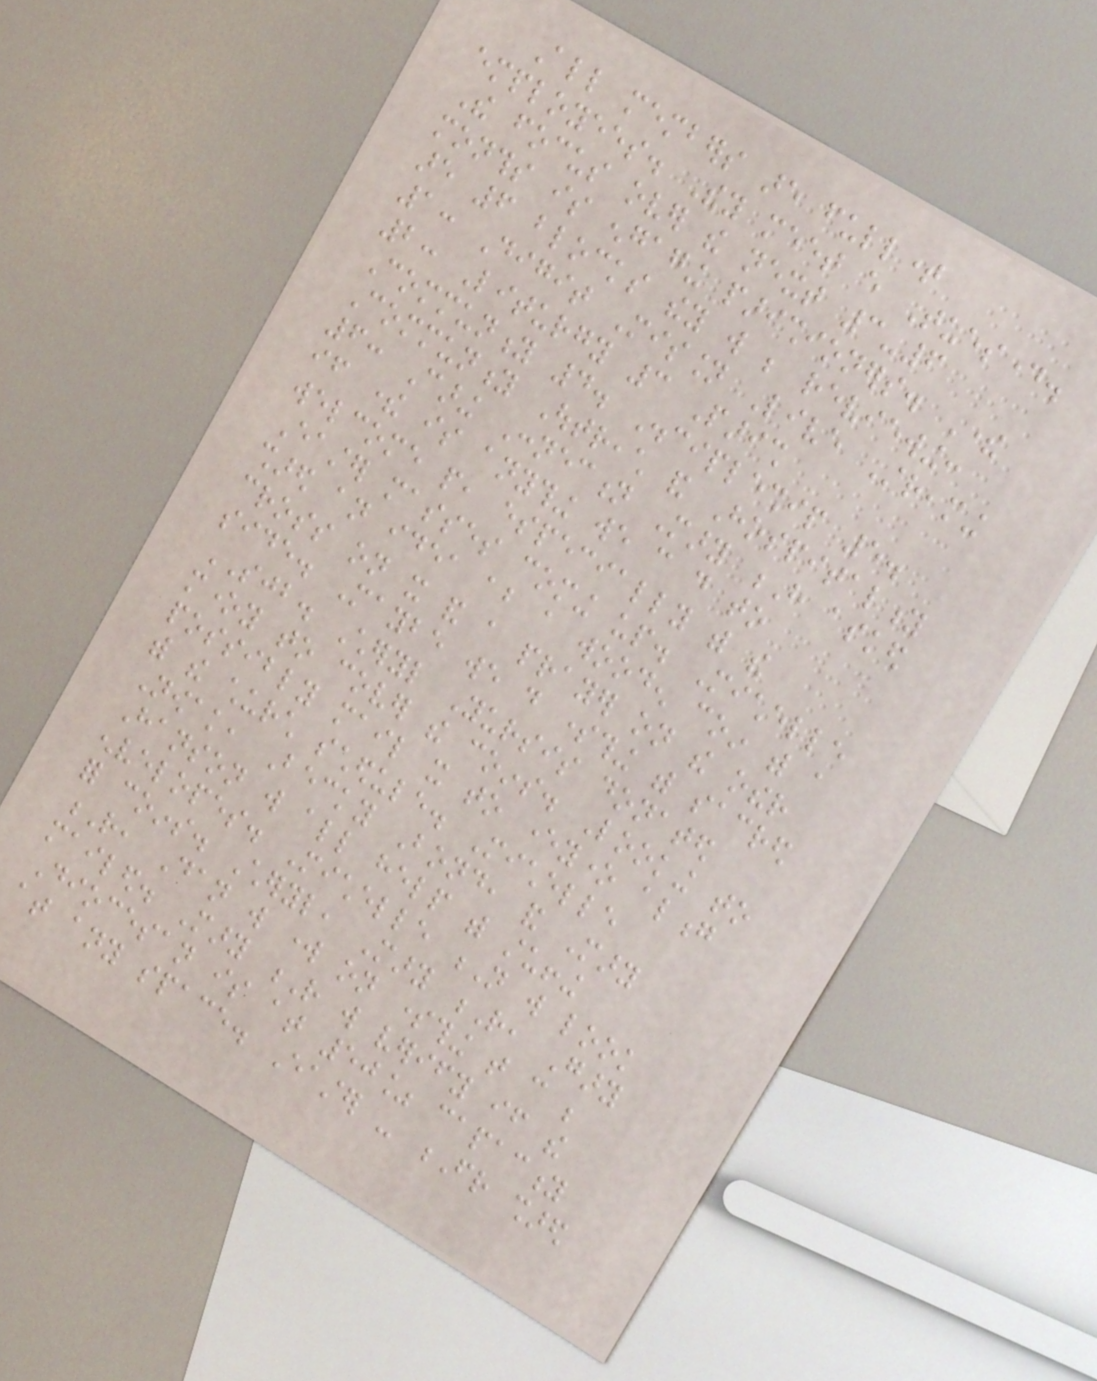All members are fulltime
employees. They meet every Tuesday.
The focus over the next 3-6
months is engaging parishioners. There
are 6 blocks they will be reviewing:
1: Digit Mission Live Streaming
2: Liturgy 3 Parish
Community 4. Discipleship 5.
Community Outreach and Hospitality
6: Caring Connection Mary H asked
if there is anything we can do to
welcome people, especially with the
Easter masses coming up. Michelle
shared an idea about a wooden coin with a
cross on it and a prayer on the other
side. Maybe we do something with sacred
SJB. Cheryl Yursis donated
money to cover the coins. Looking to
possibly mail it to everyone along
with the church schedule. Michelle
Nowak, Becky Bond, and Mary
Hanson will all help with stuffing
envelopes. Michelle N will look
for coins. Cheryl, Mary R, Gary
R, Dan will work on something that can be
mailed. Mary R will verify if the
Diocesan is at 50% capacity
at any space. Easter - Fr shared
